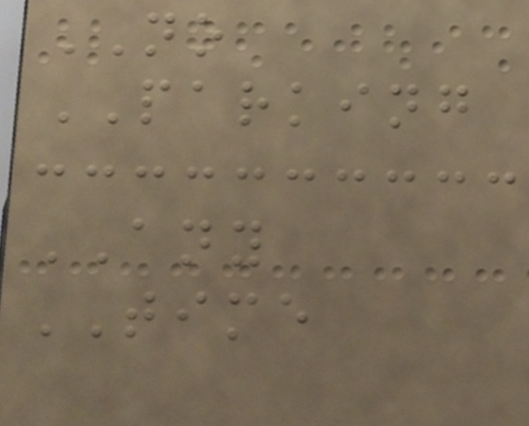NO
PARKING
ANY
TIME
